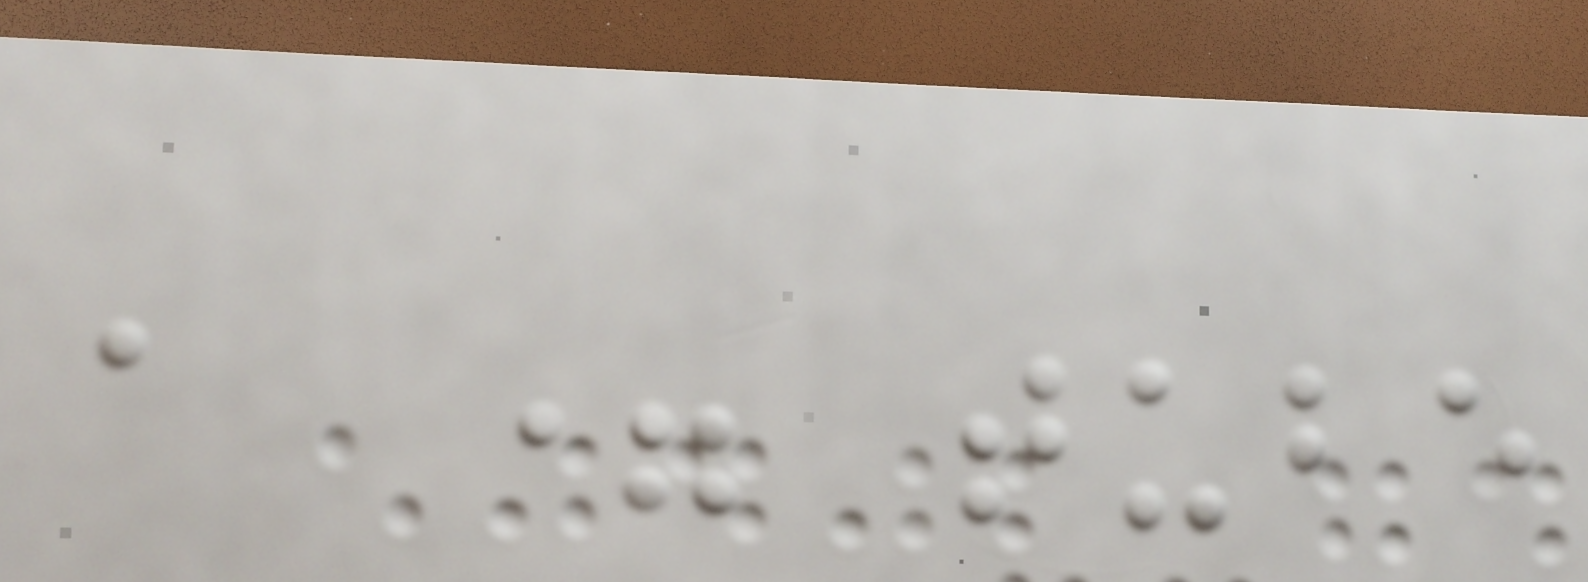a = tube
